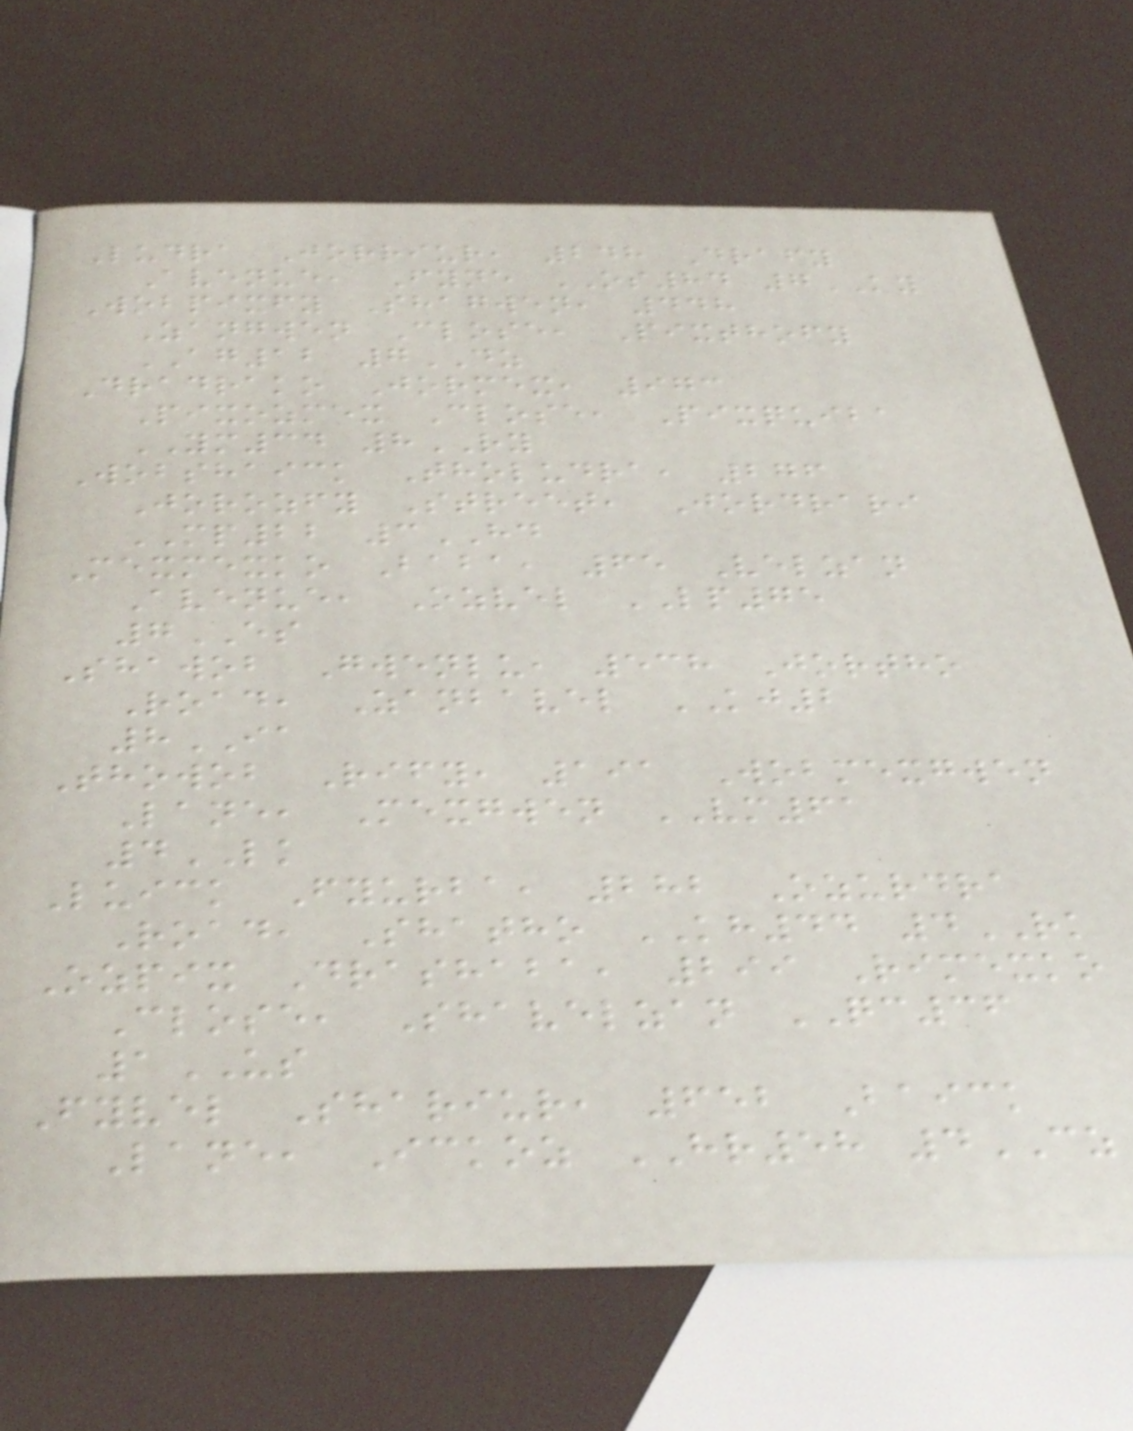Ludra Jorriur, 248 Drafy
Avenue, Fyne OS84 7KY
Wobpixfy Shagwen, 448
Zangwen Close, Pixthofy
AG12 7DZ
Dradrako Jormex, 973
Pixozmex Close, Pixquiba
YM34 8RY
Wobshaick Tholudra, 276
Jorozfy Street, Jordrari
MP22 3HD
Mexmexko Baba, 65 Velzan
Avenue, Ozvel LP75
7ES
Shawob Gwenlu, 538 Jortho
Road, Zanbavel KJ2
8IA
Thowob Rify, 191 Wobmexgwen
Lane, Mexgwen VM61
4LK
Luick Fyurba, 282 Ozurdra
Road, Shatho KH44 4RK
Ozpix Drashaba, 299 Rimexko
Close, Shavelzan QC36
1US
Fyvel Shariur, 652 Baick
Lane, Ickoz HR58 4CZ
